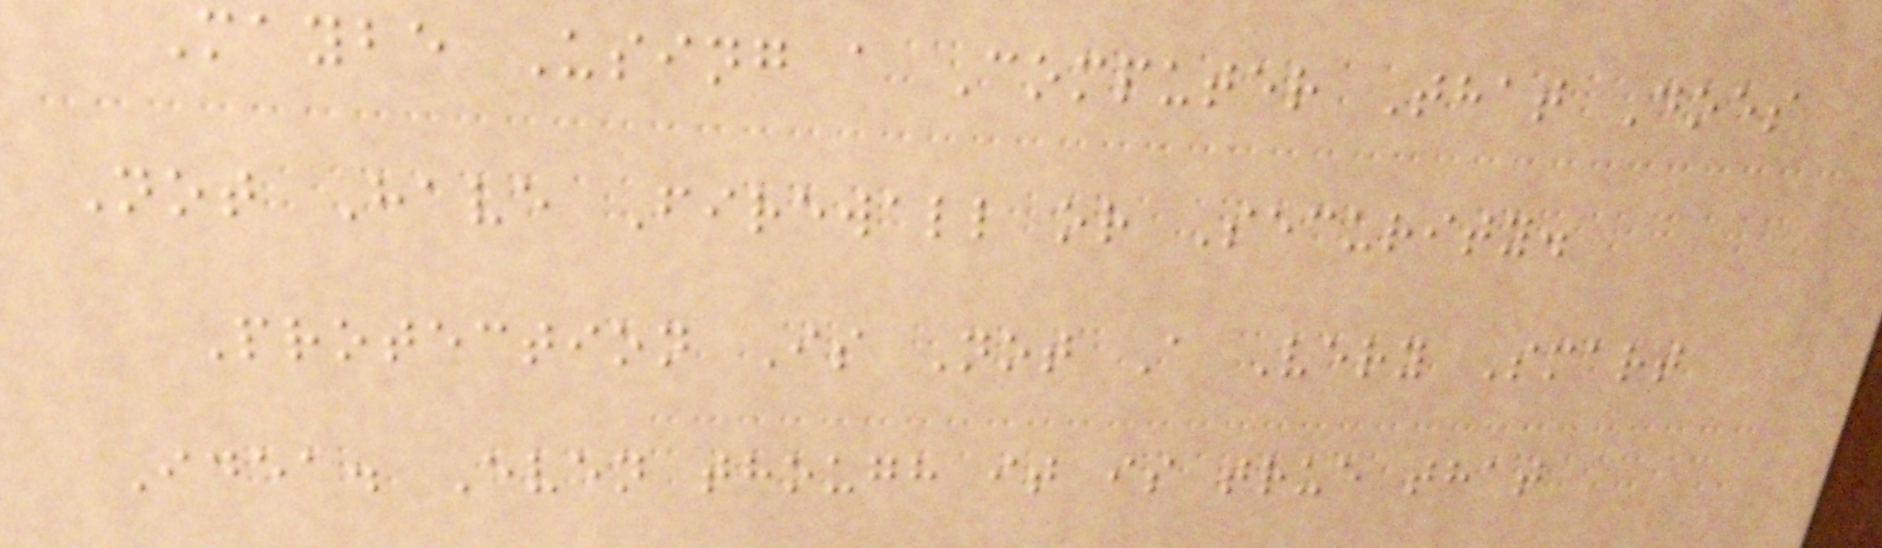Maybe Using a Computer That Does
Not Have Firewall or Security.
Protection Is Not A Very Smart
Idea. Even though it is true that
